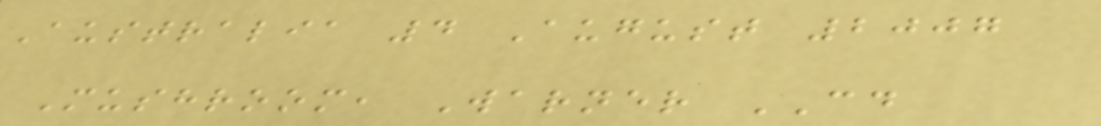Australia 4 August 2007
Mushroom, Warner CD
